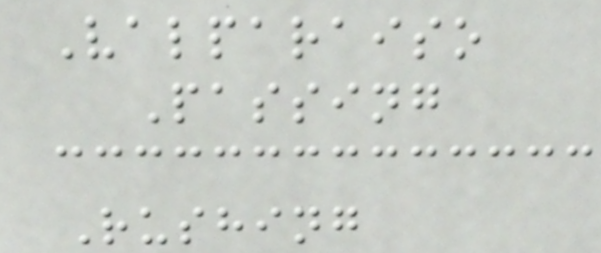Valparaiso
Passing
Rushing
